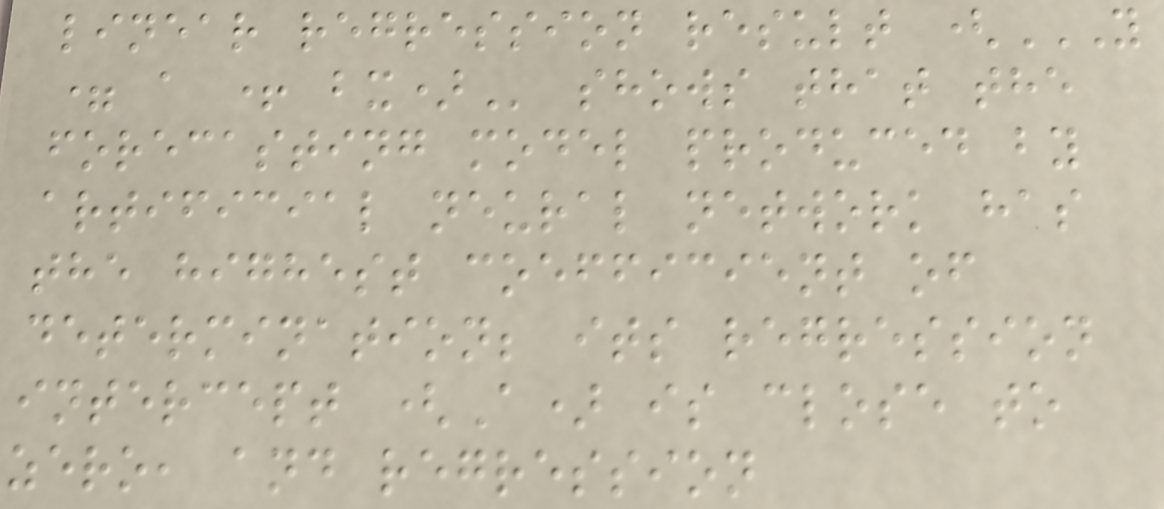linear regression result (Y
= A + BX) shows that the
forecasting model produced by
artificial neural network has
the highest coefficient of
determination; its regression
intercept (A) is close to
zero, and regression
